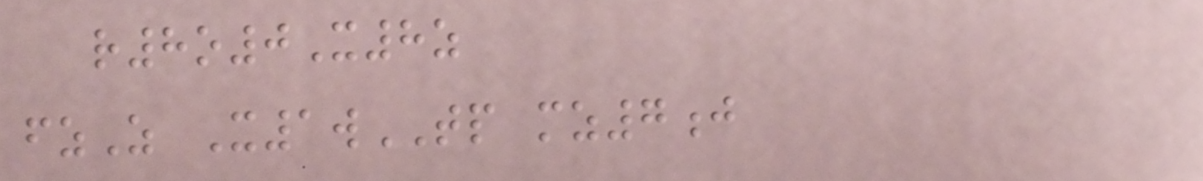r8o0X8z
fzZ X1wTP mz7j
